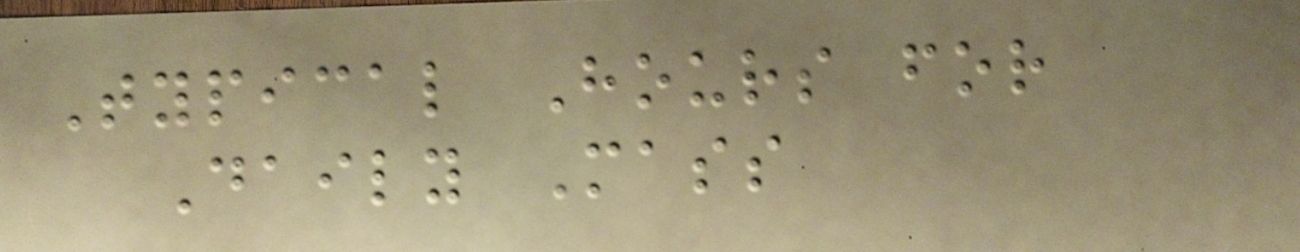Typical Hours for
Daily Mass
